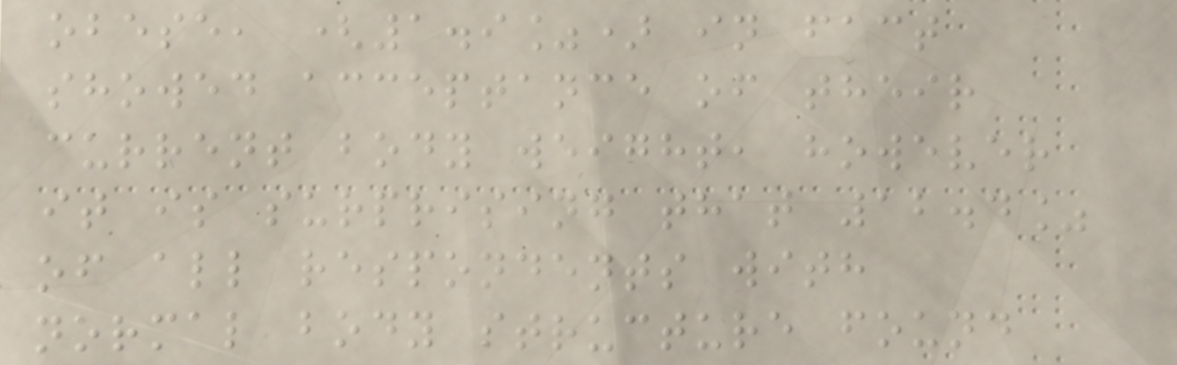obese, (1.9%) in fact
showed acceptance of their
current body weight, however
it is surprising that 12.4%
of all respondents with
normal body structure found
